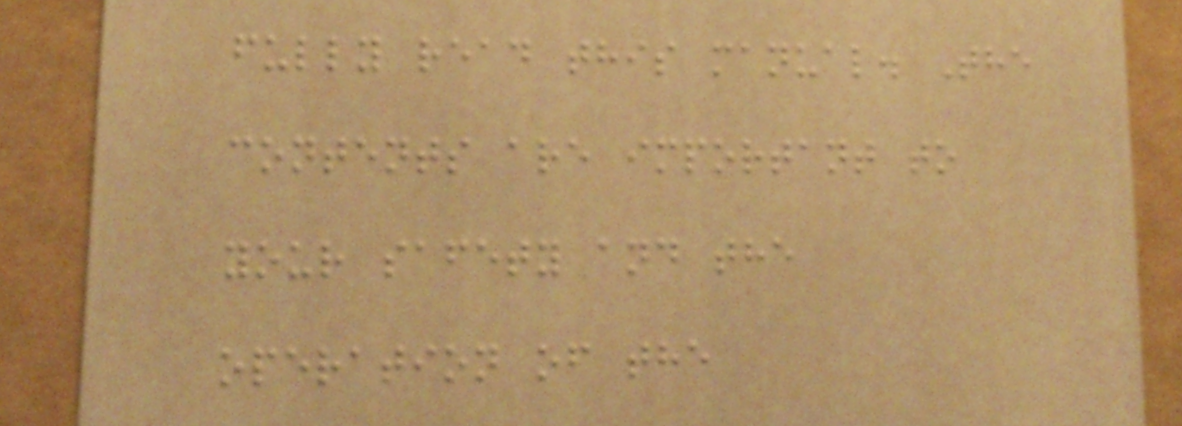fully read this manual. The
contents are important to
your safety and the
operation of the
